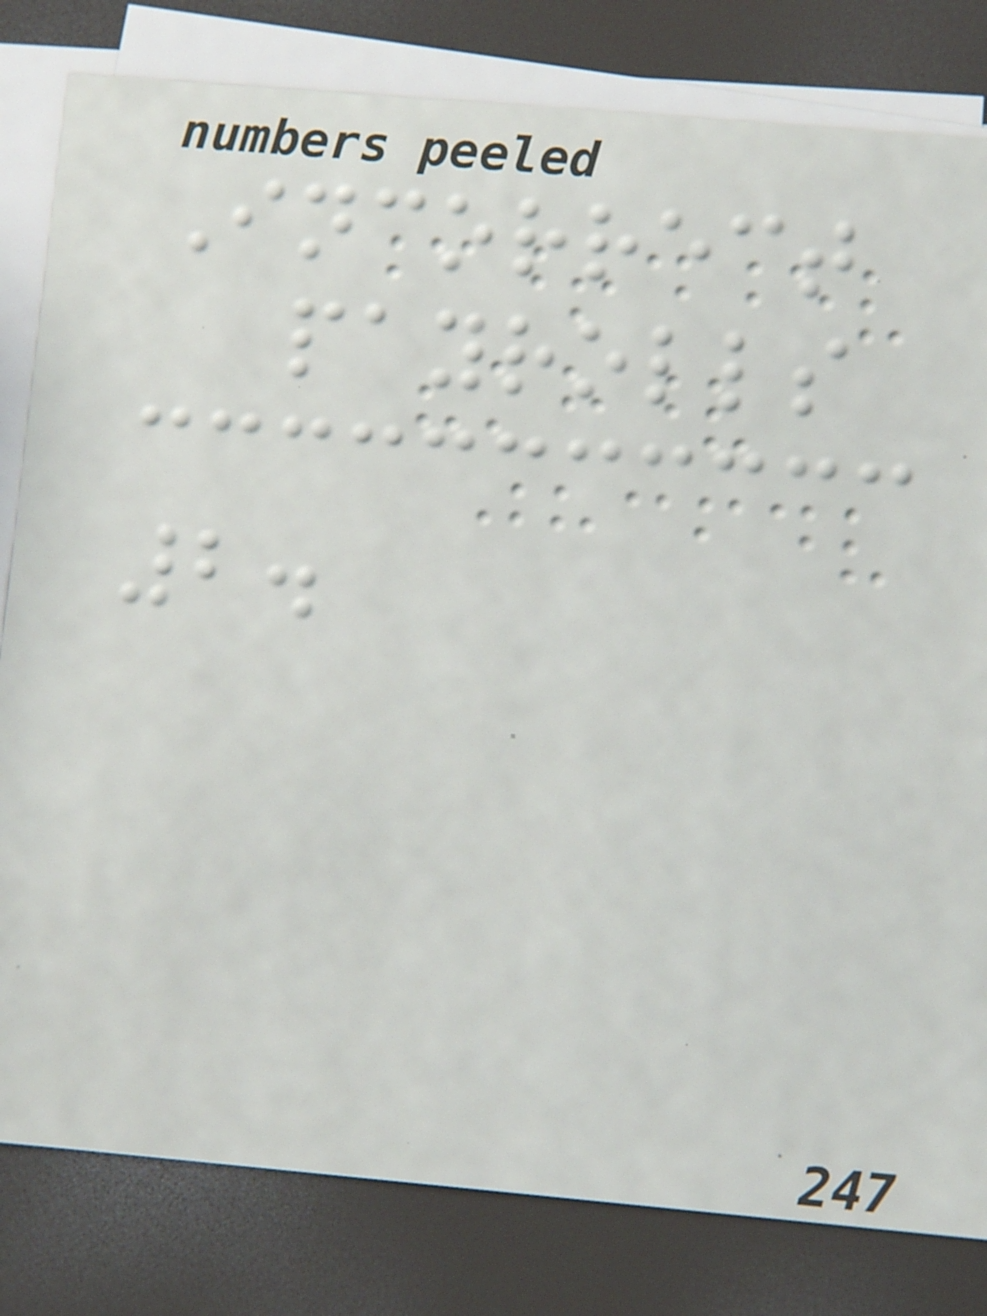Incorrect
payrolls
2.
